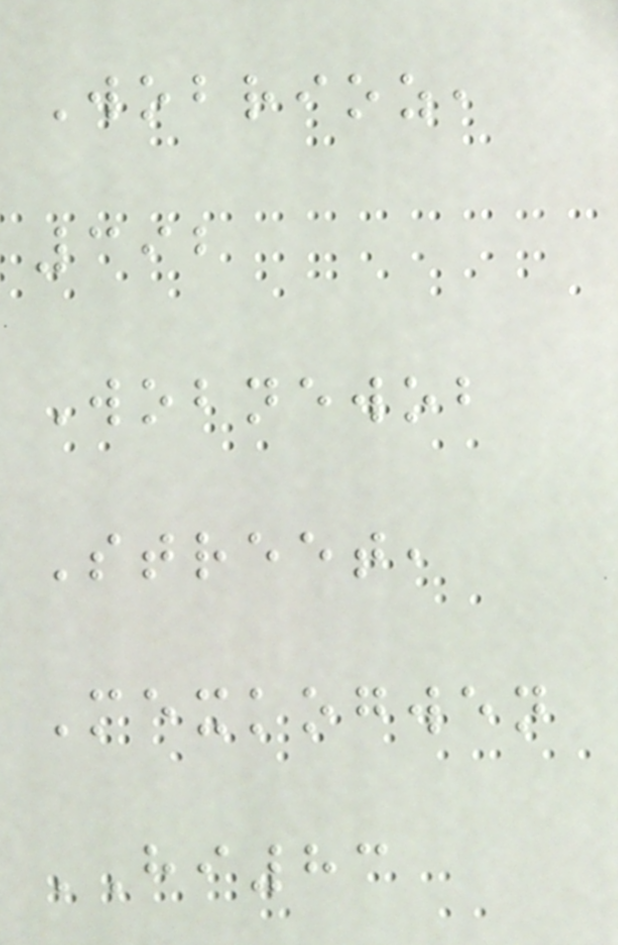Wobrioz,
392
Wobnewob
Street,
Mexkogwen
HI83
